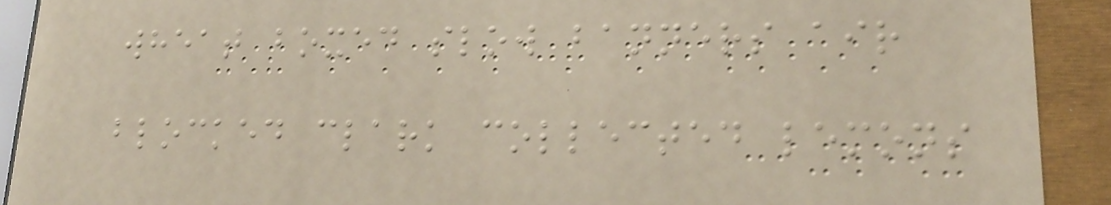wheat boxed slow banners air
blocked clark collected lemons
